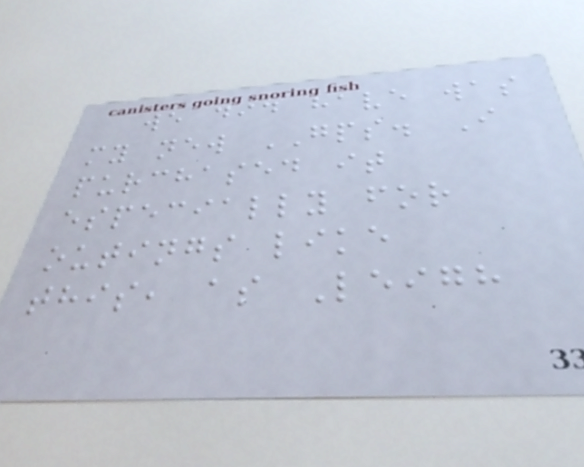we did have was
my new GPS. I
purchased it
especially for
outings like
this, as Leigh
